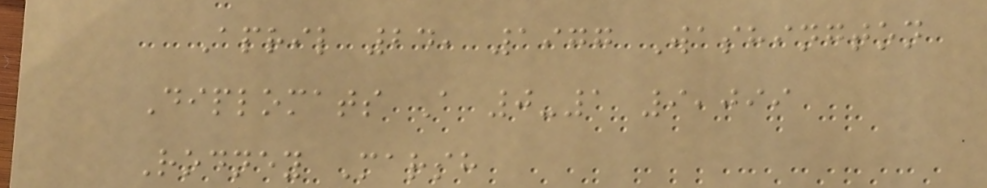April 24, 1977 Washington
Diplomats A 0-1 9,099
Rodney Marsh
